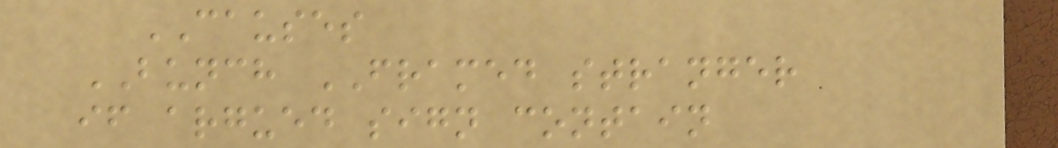CAUSES
BUNCH FRAMED stranger
if argued sign contain
